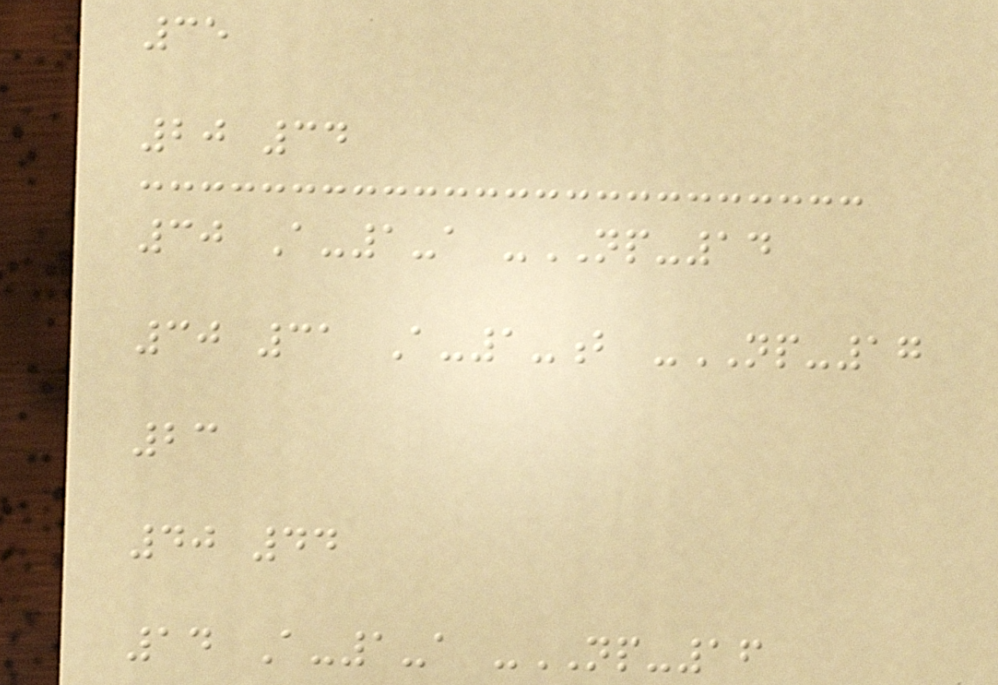35
20 34
30 A-1-a -NP-14
30 31 A-1-b -NP-17
23
40 44
14 A-1-a -NP-16
